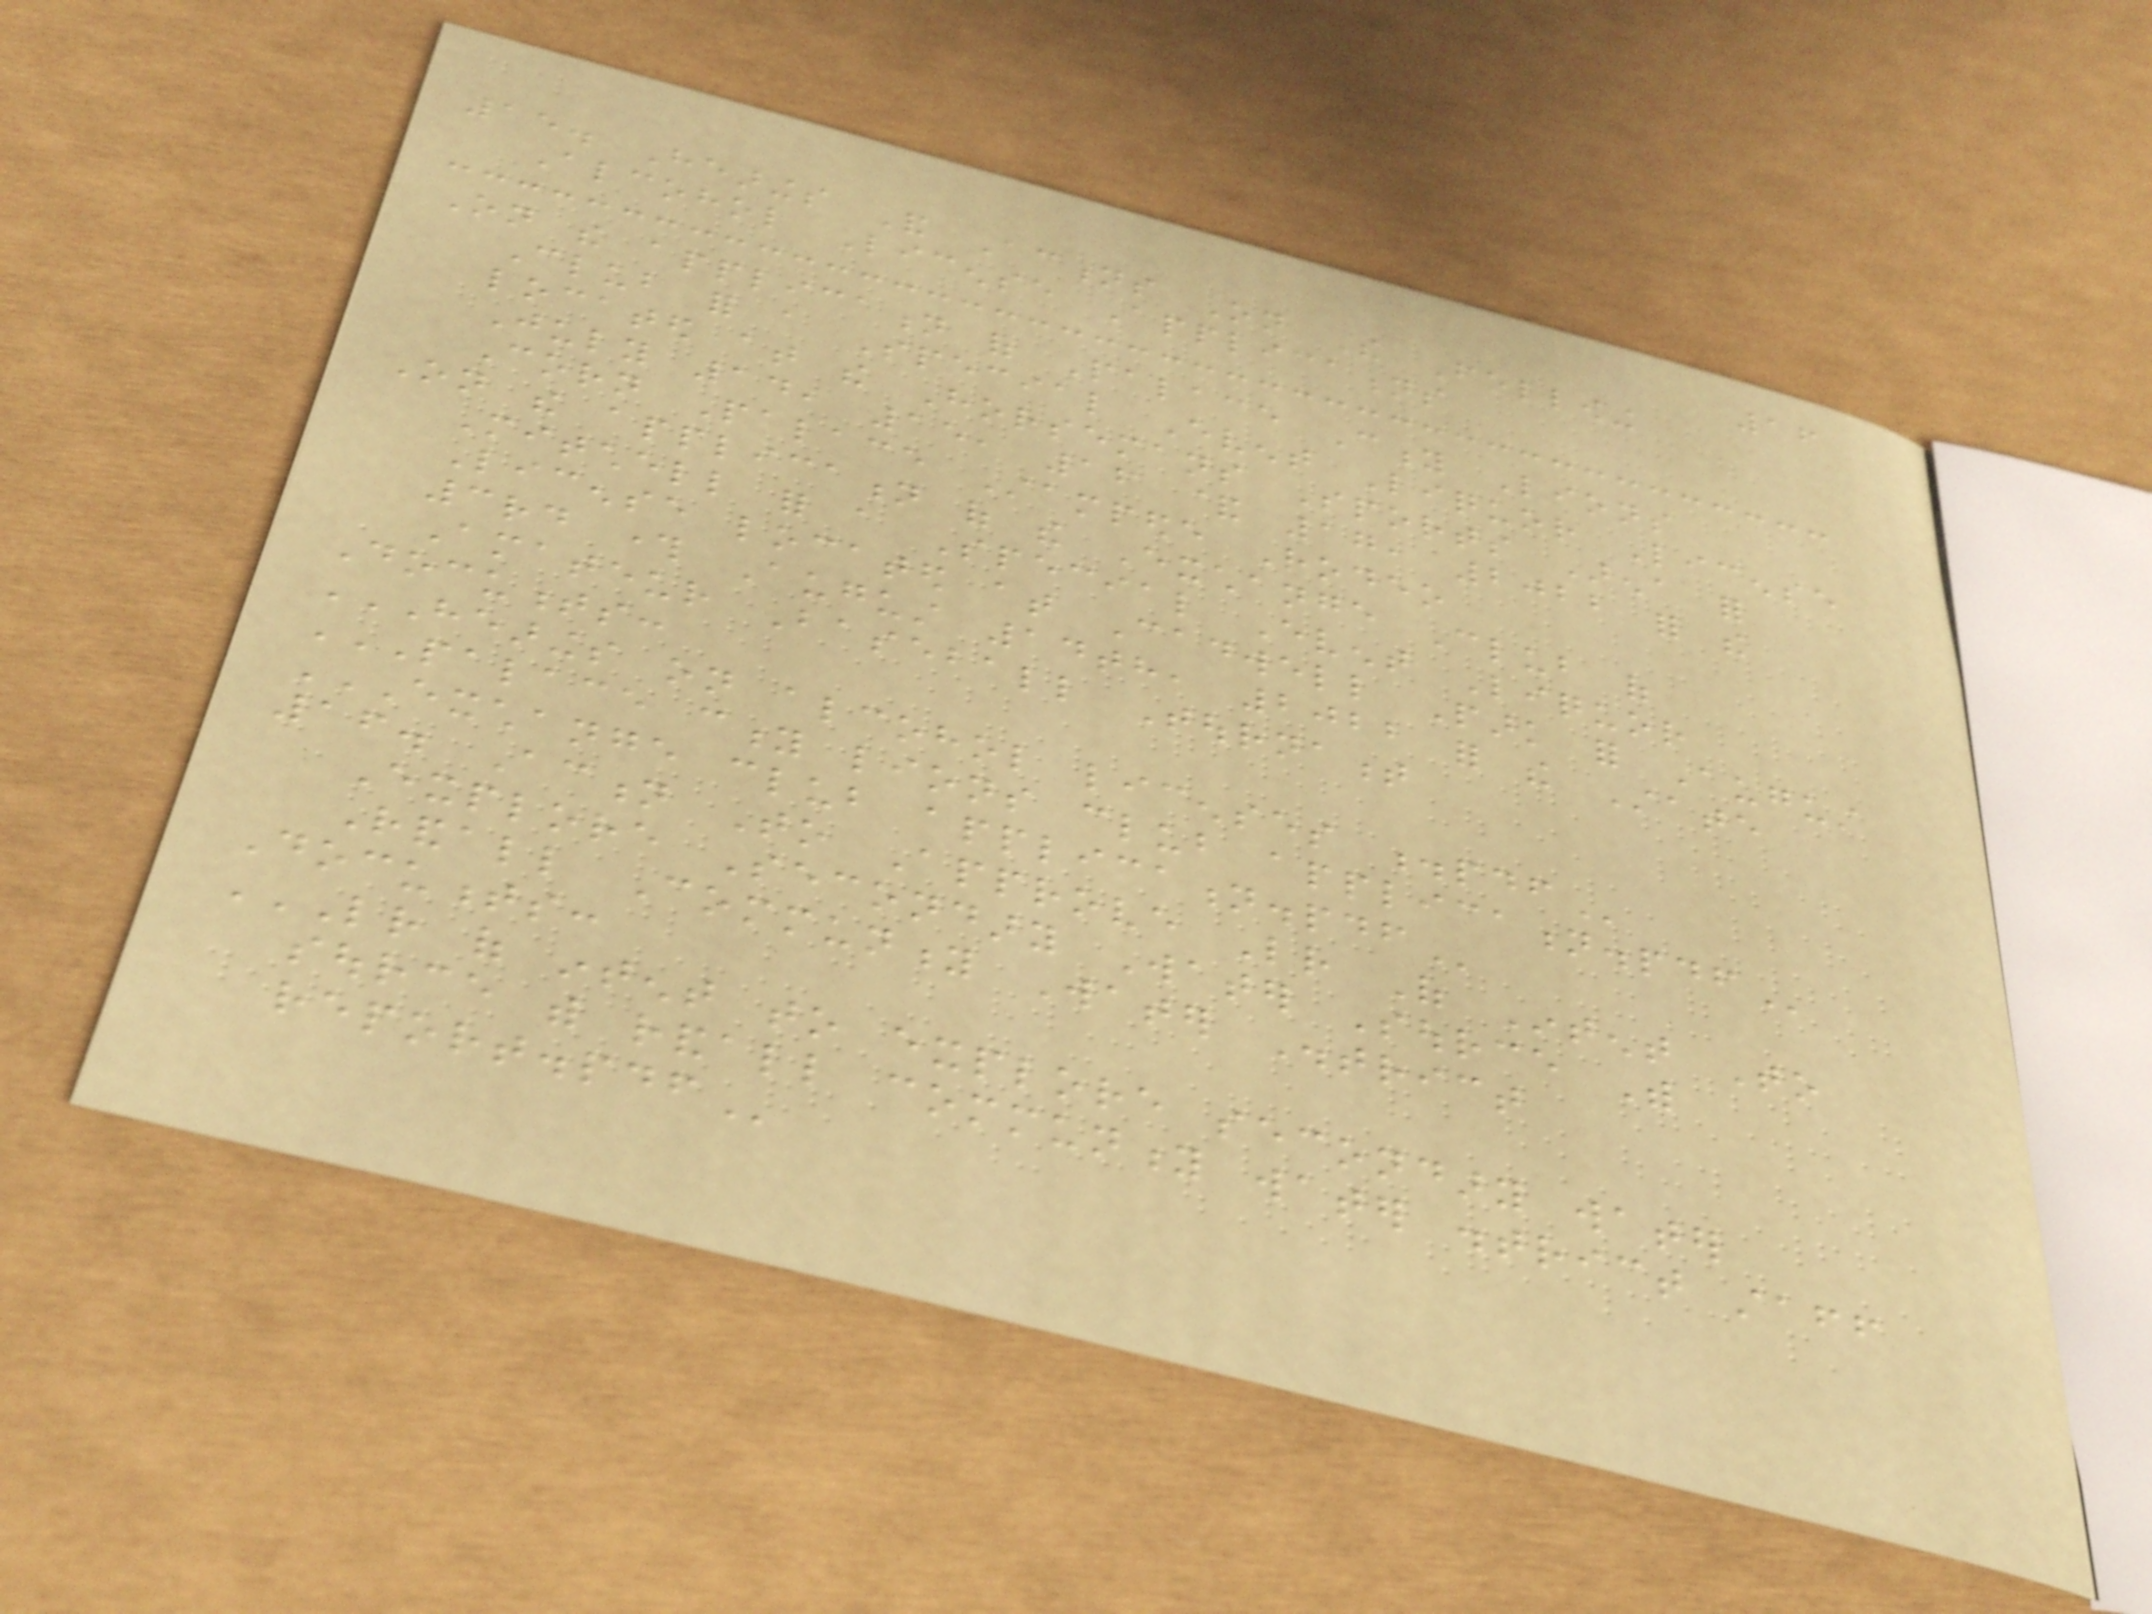16
15. Hearings And Actions On The Following
Alcohol License Applications
On the application of Palace City Lions
Club for a Special Event Liquor License
located at the Horsemans Sports Arena for
July 14, 15, 16 & 17, 2022 for the
Corn Palace Stampede Rodeo
On the application of the Exchange Club of
Mitchell for a Special Event Liquor
License located at Cadwell Park for August
3rd through August 14th, 2022 for the State
Amateur Baseball Tournament
Documents:
HEARINGS ON ALCOHOL LICENSES .PDF
PALACE CITY LIONS CLUB APPLICATION.PDF
EXCHANGE CLUB APPLICATION.PDF
16. Action To Approve Letter Of Intent To
Explore Secondary Water Source With
Randall Community Water District
Documents:
LETTER OF INTENT TO EXPLORE SECONDARY WATER
SOURCE WITH RANDALL COMMUNITY WATER DISTRICT STAFF
REPORT.PDF
